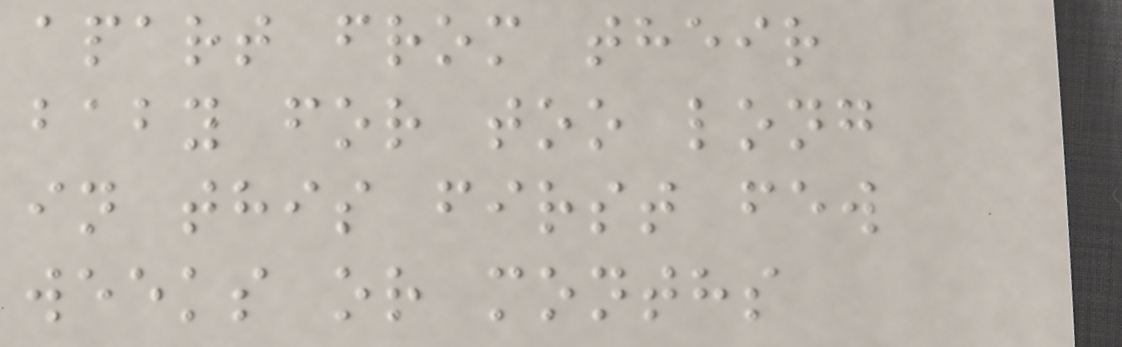apart from their
baby for too long
in this first few
weeks or months
